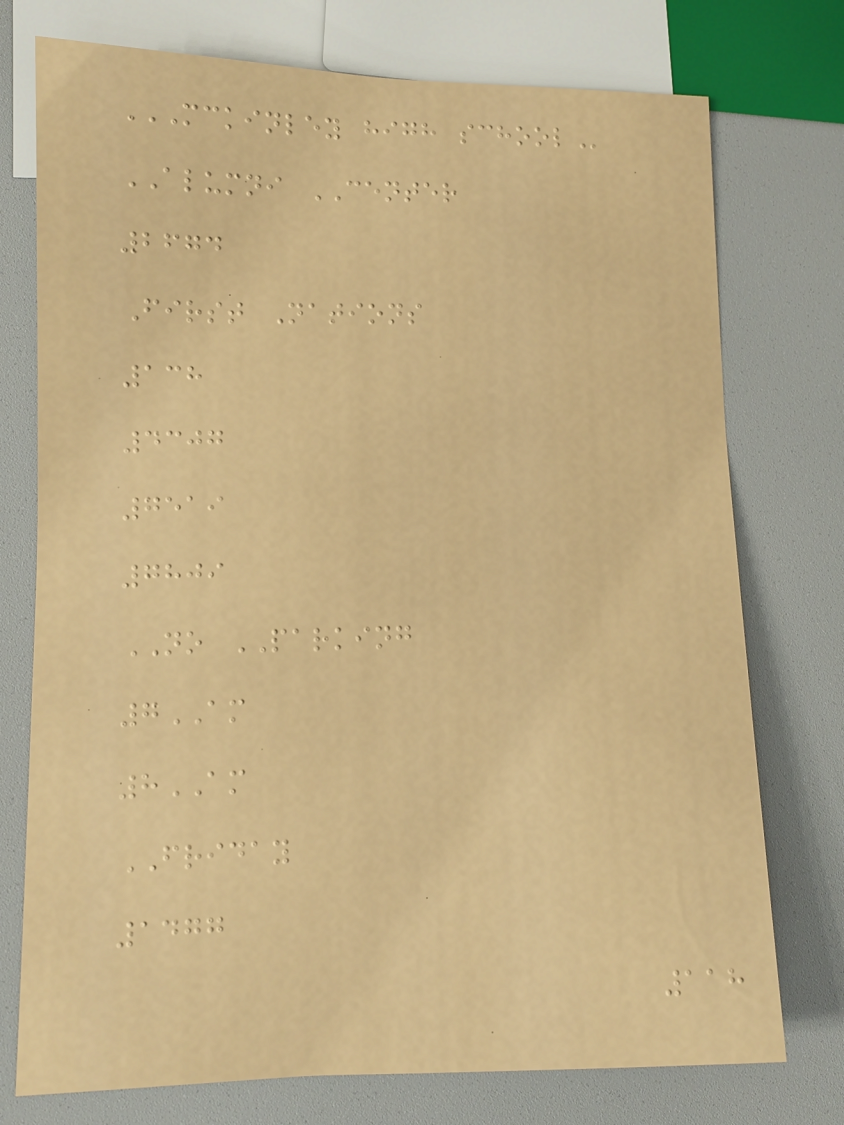MCKINLEY HIGH SCHOOL
ALUMNI CENTER
2674
First Nations
138
4307
7519
7809
NO PARKING
7AM
8AM
FRIDAY
1477
118
